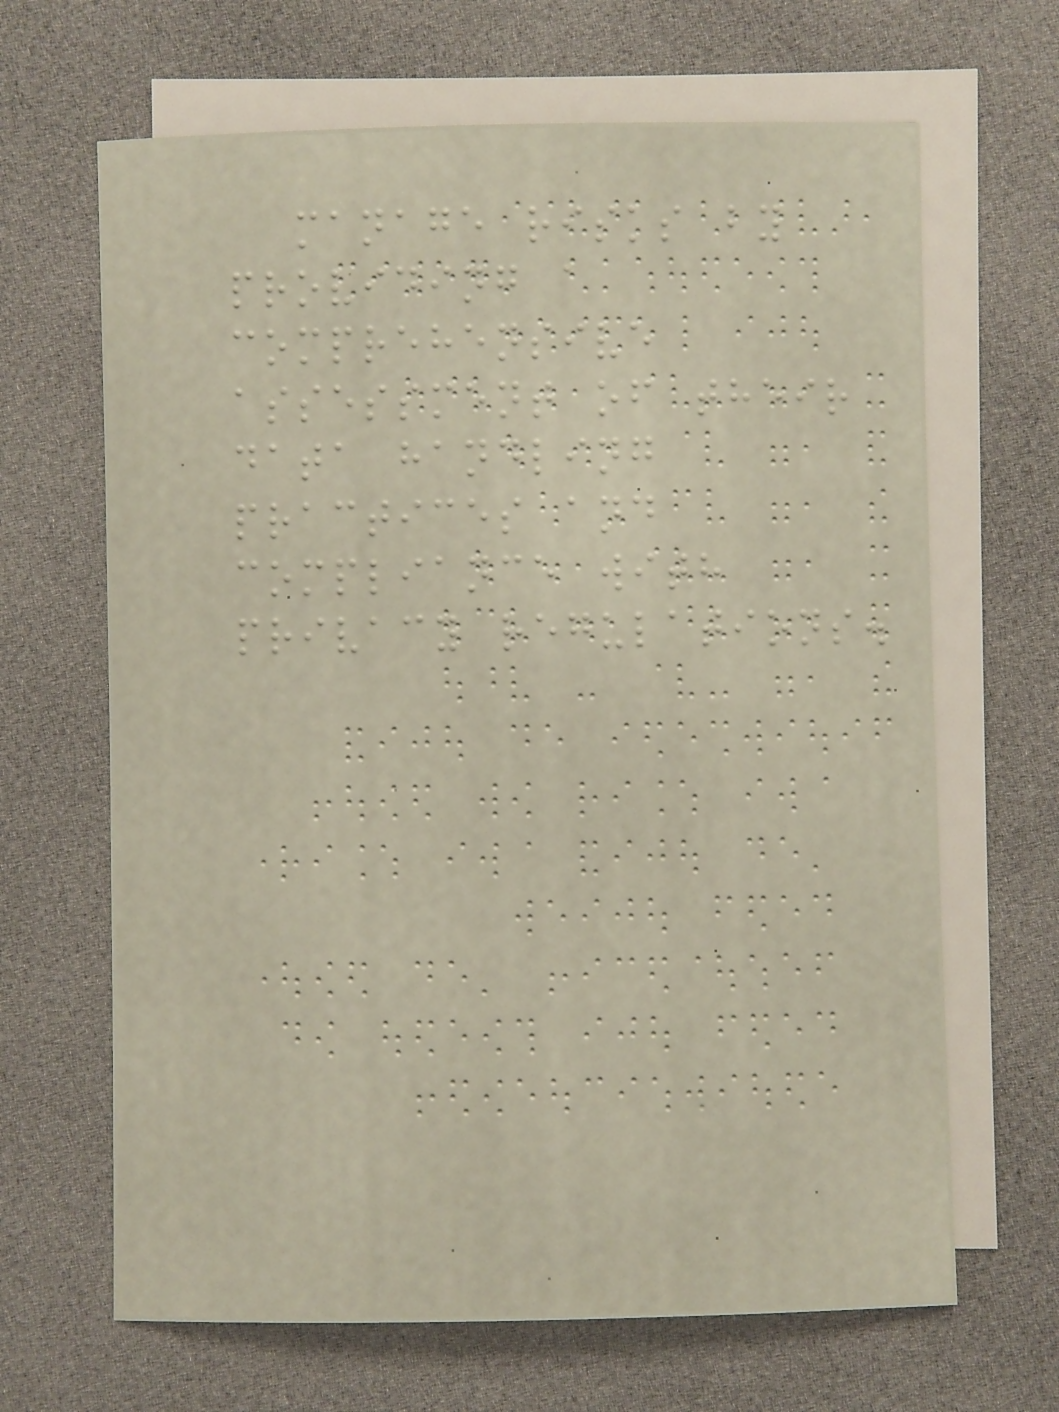manage risks by
providing a
comprehensive
assessment of their
data handling
practices and
compliance with
privacy regulations.
